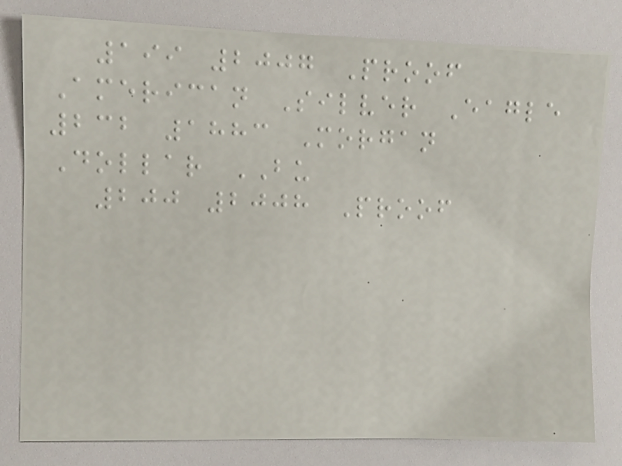199 2007 Proof
American Silver Eagle
232 1883 Morgan
Dollar BU
200 2008 Proof
